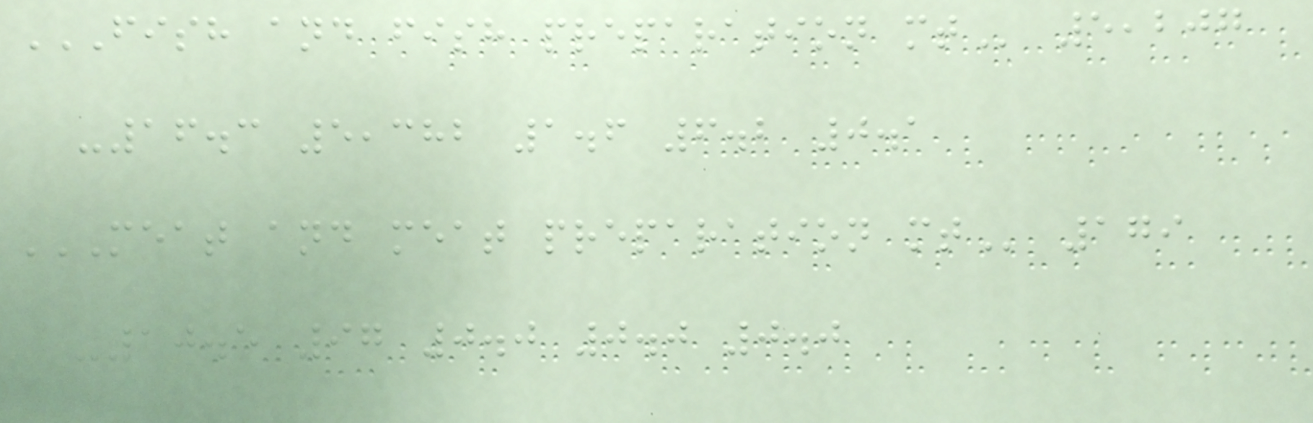FISH AND FISH PREPARATION MT 5,207
-16.3 5,382 1.6 6.2 0.1
MEAT AND MEAT PREPARATION MT 179
-10.5 97 0.0 0.0 0.0
